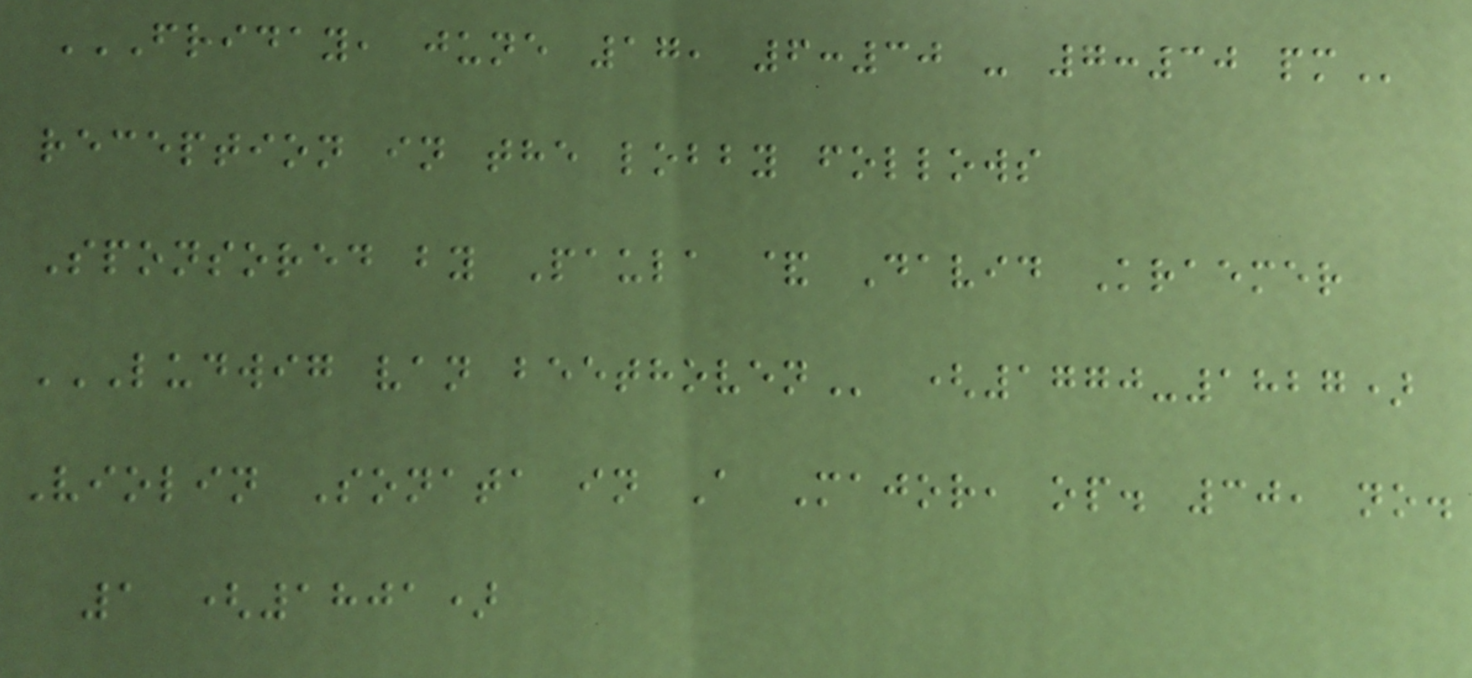FRIDAY, JUNE 17, 6:30 - 7:30 PM
reception in the lobby follows
Sponsored by Paula & David Kraemer
LUDWIG VAN BEETHOVEN (1770-1827)
Violin Sonata in A Major, op. 30, no.
1 (1801)
